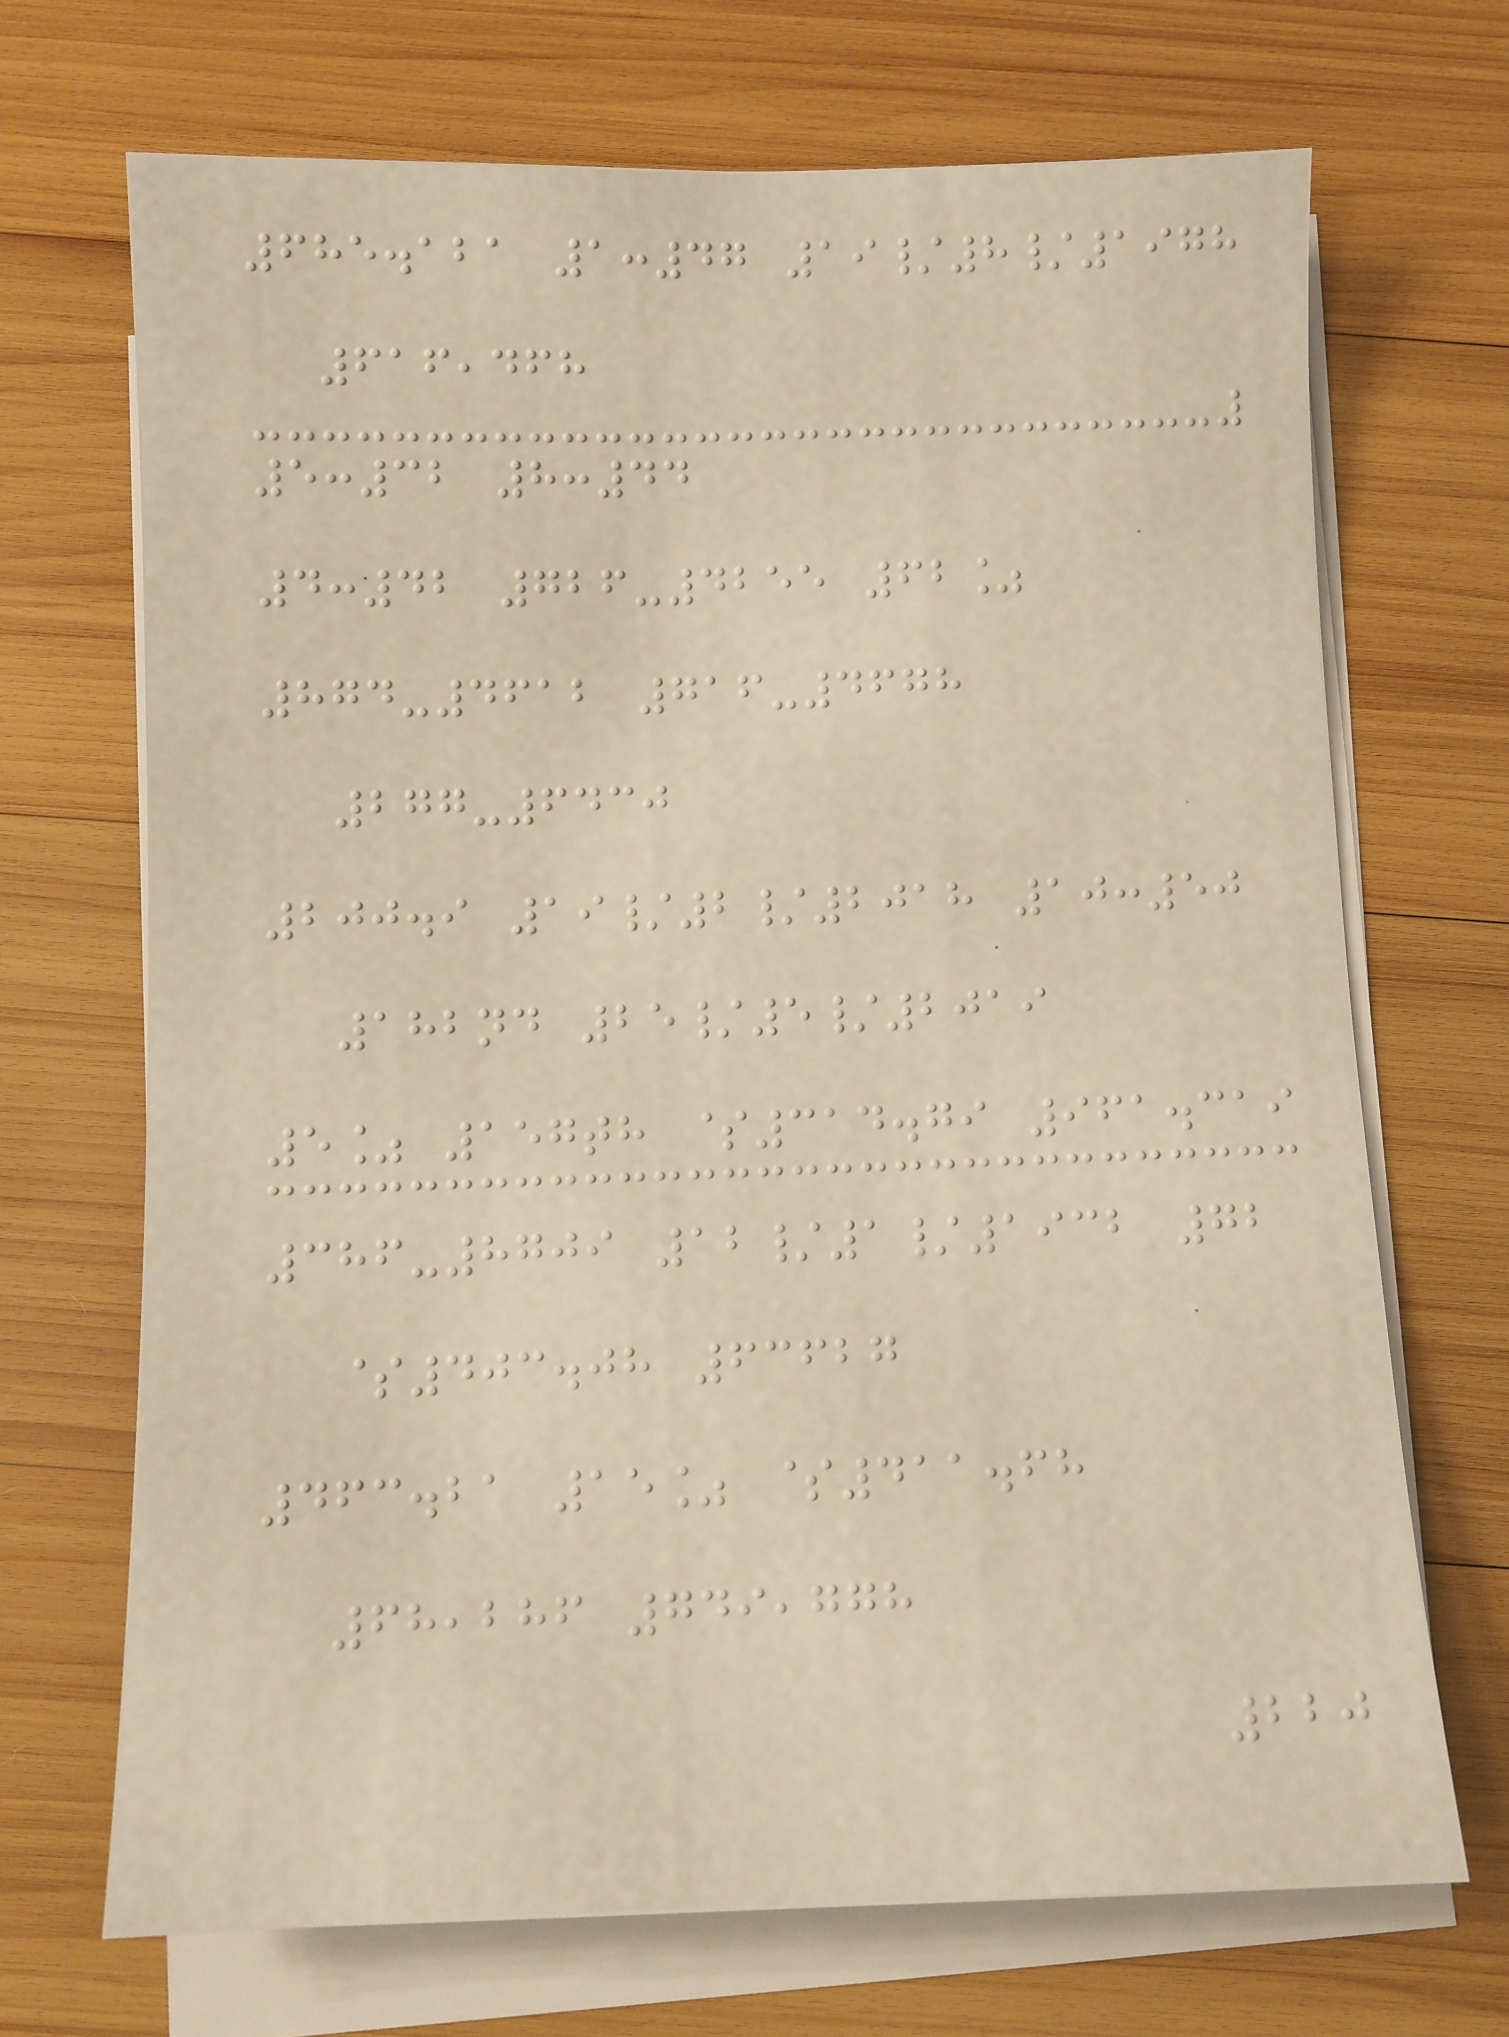685.121 1:47 19/8/1978
616,468
5:32 8:44
4:42 726-4255 62%
874-4612 716-4678
277-6430
200.9 19/2/2018 10:50
182nd 25/5/2019
5% 157th $314.79 961.319
386-8709 12/1/1932 72
$403.08 63627
463.21 15% $411.68
68,286 749,778
220
